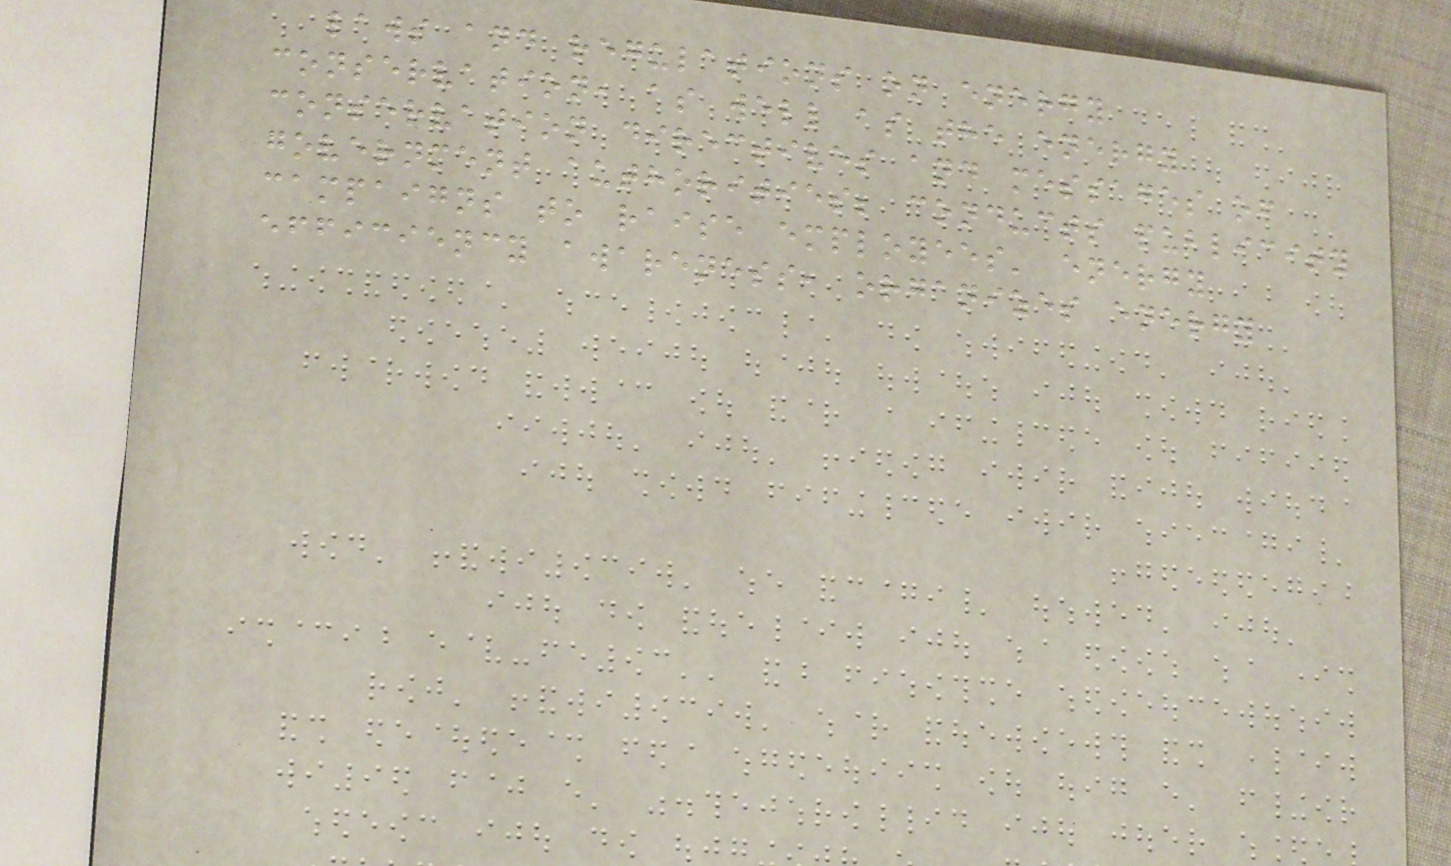laws and regulations on energy
conservation, as well as the energy
conservation directives and messages of
government authorities; conducts publicity
campaigns to raise employees' energy
efficiency awareness, organizes energy
